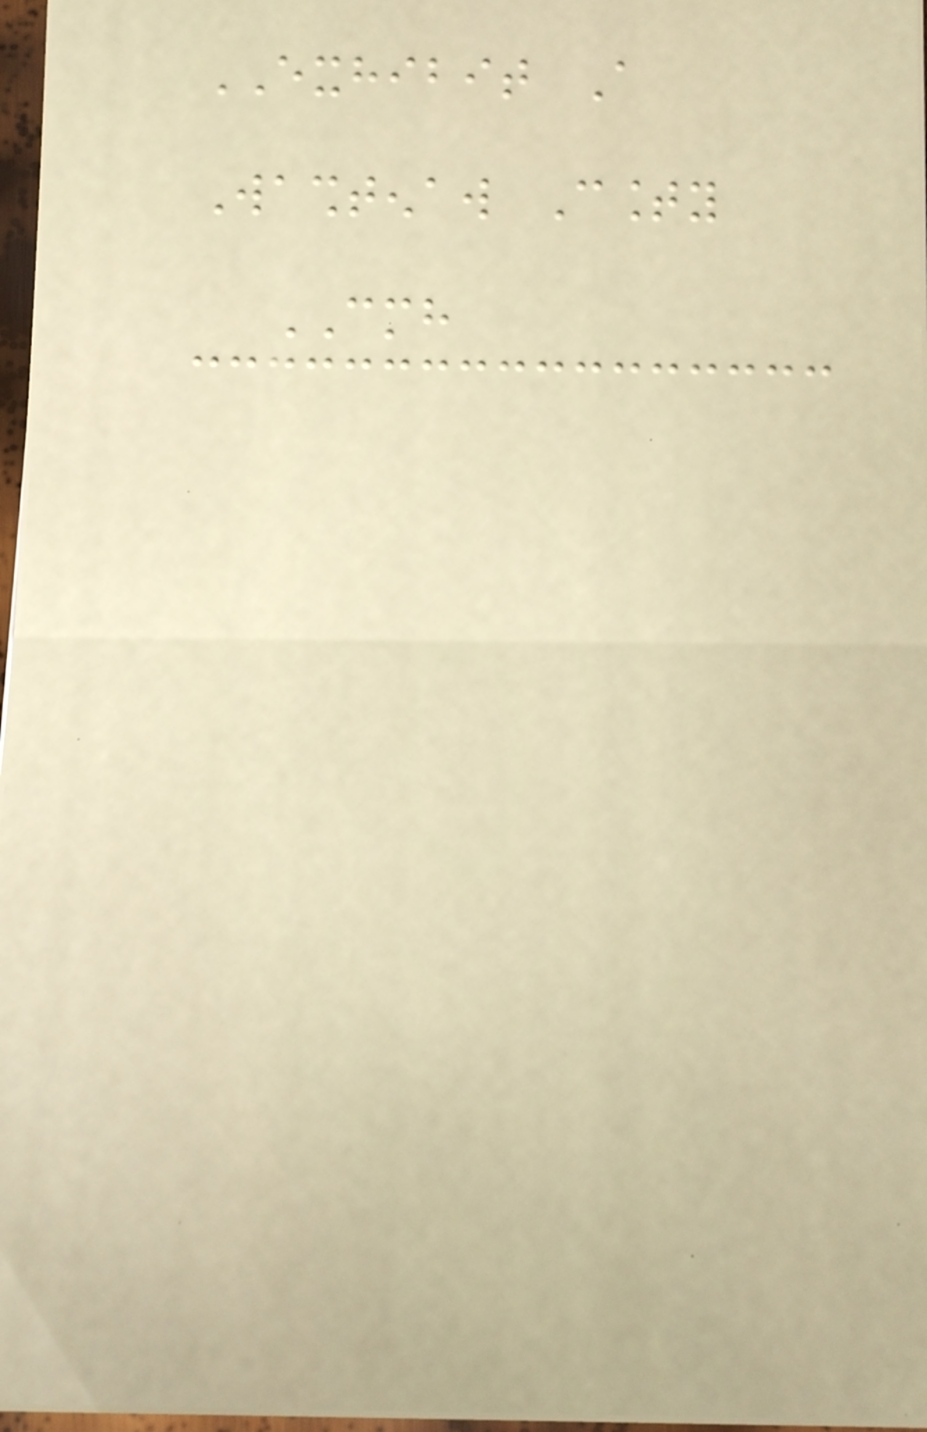EXHIBIT A
Washtenaw County
CMH
